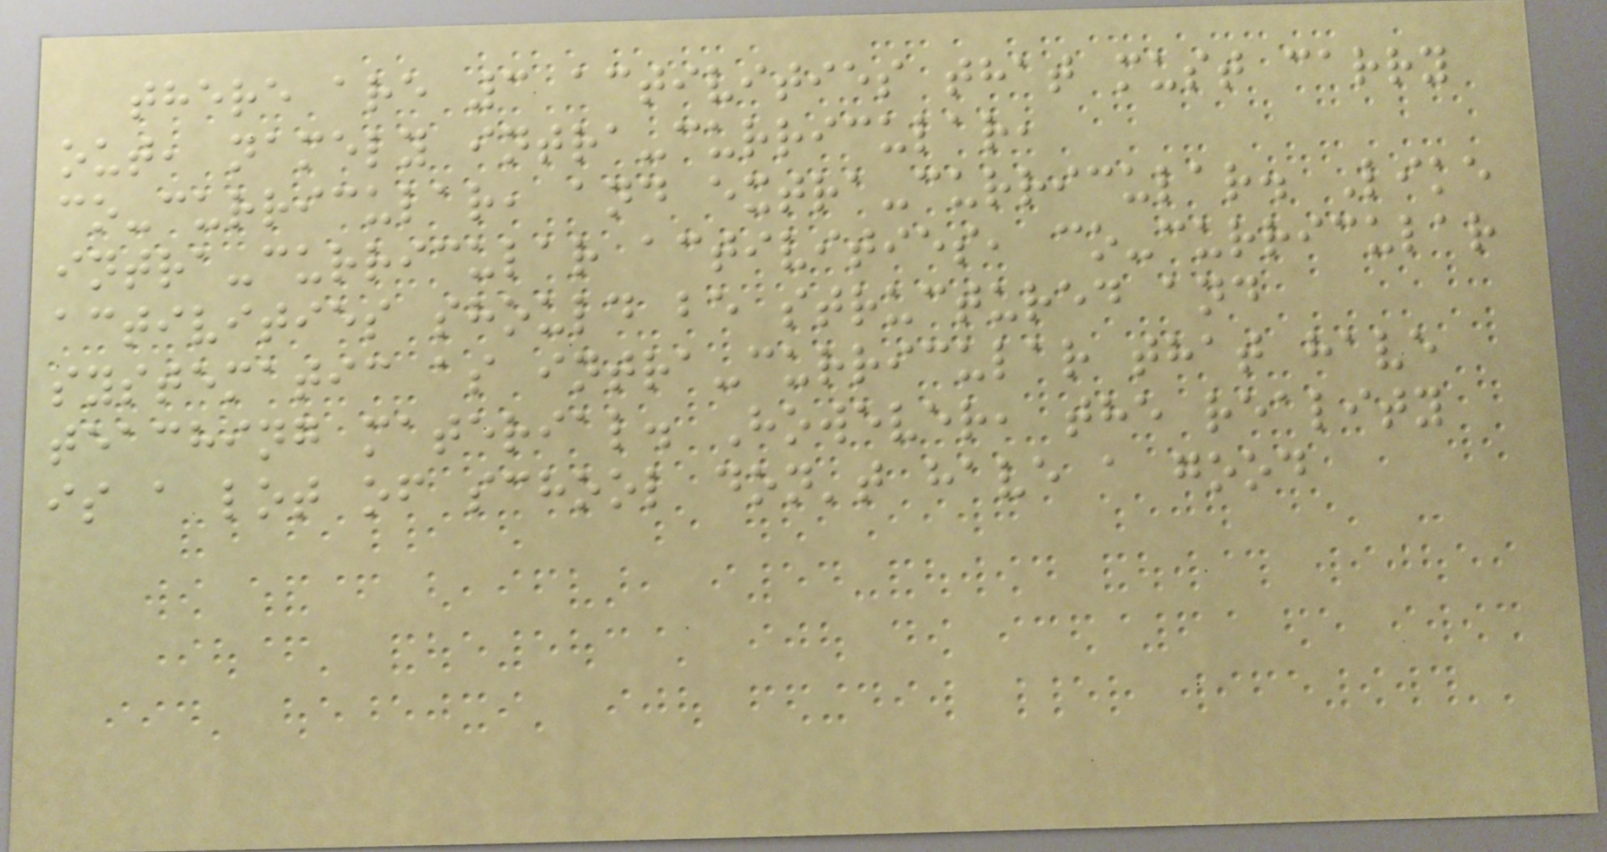there are 3 activities that must carry
out, namely intra-curricular,
co-curricular, and extra-curricular. Like
intra-curricular activities, co-curricular
activities should be structured and
systematic as intra-curricular that have
teaching material. However, the reality
is a lot of school don't have a good
